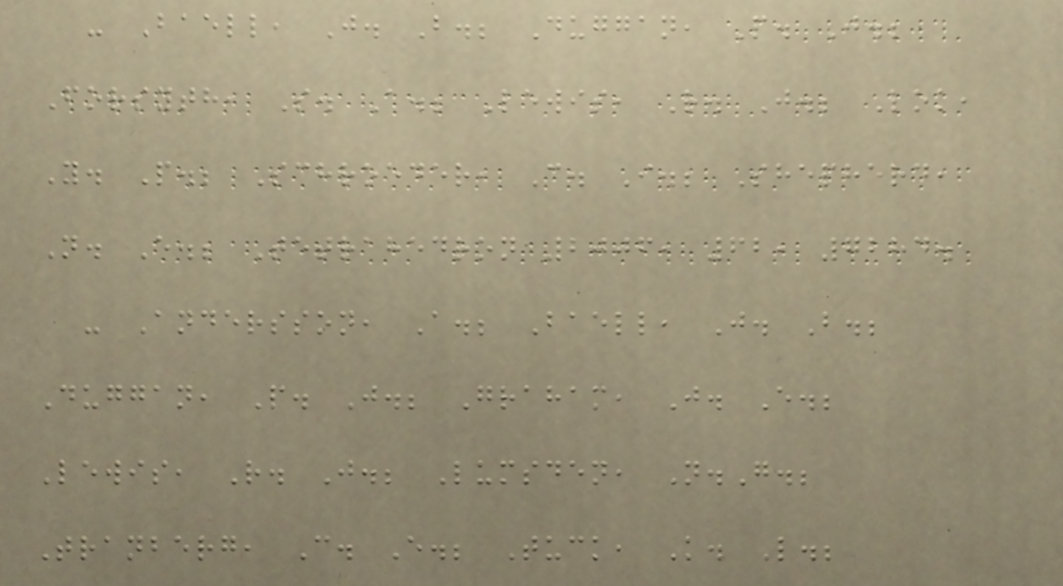- Baell, J. B.; Duggan, P. J.;
Forsyth, S. A.; Lewis, R. J.; Lok,
Y. P.; Schroeder, C. I.; Shepherd,
N. E.; Tetrahedron 2006, 62, 7284.
- Andersson, A.; Baell, J. B.;
Duggan, P. J.; Graham, J. E.;
Lewis, R. J.; Lumsden, N.G.;
Tranberg, C. E.; Tuck, K. L.;
